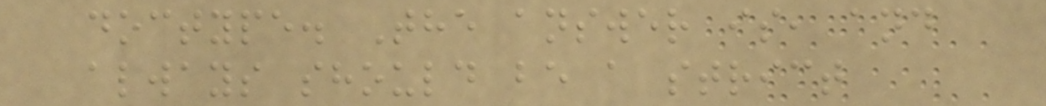doctype. The answer is, and
always should be a strict
